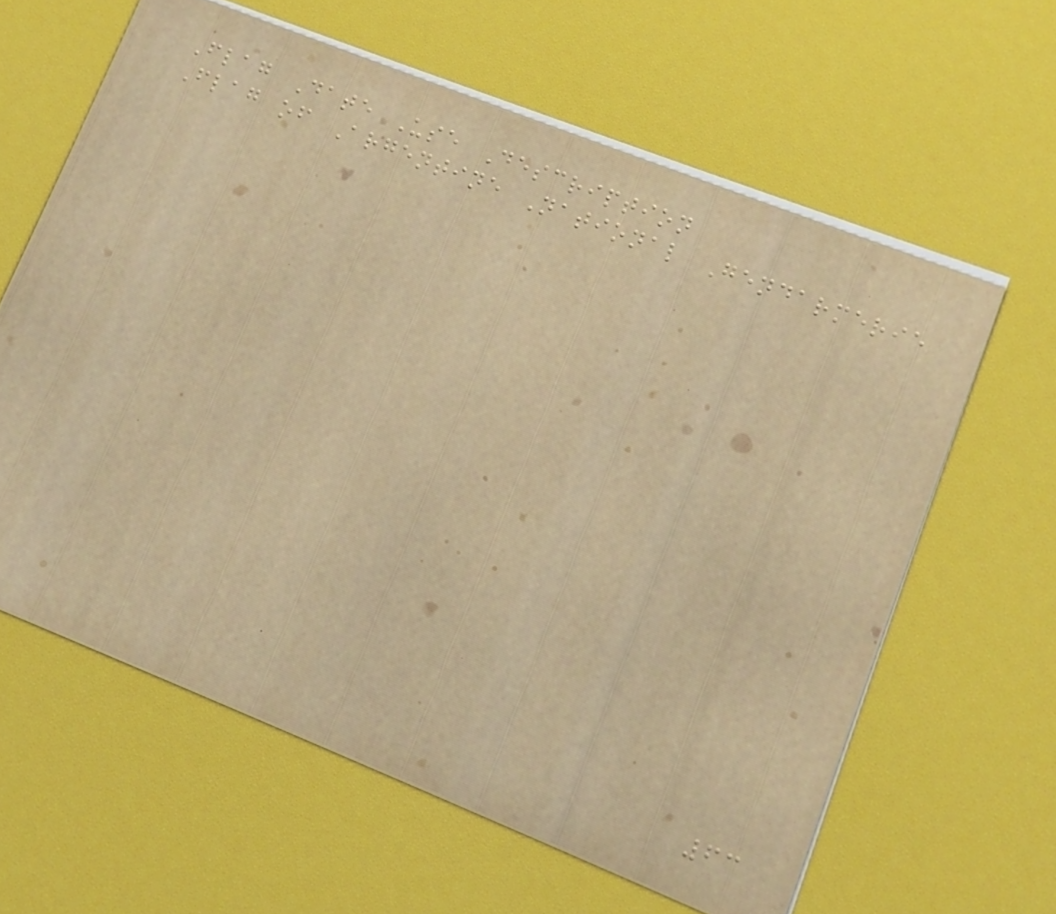Flag Date Use Description
Flag of Argentine National Gendarmerie
63
